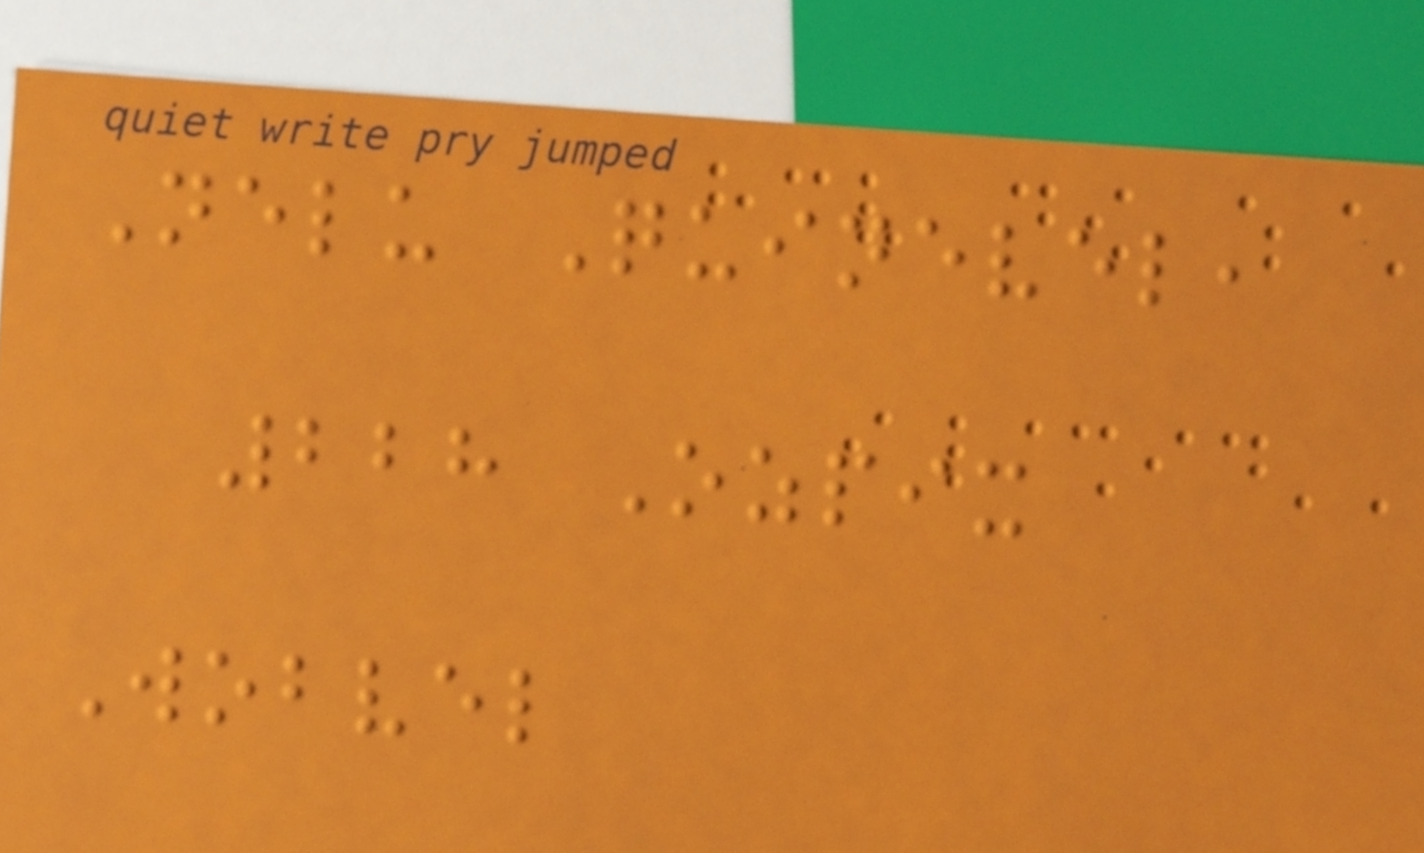Nelu Quinevel,
228 Ozpix
Wobvel
